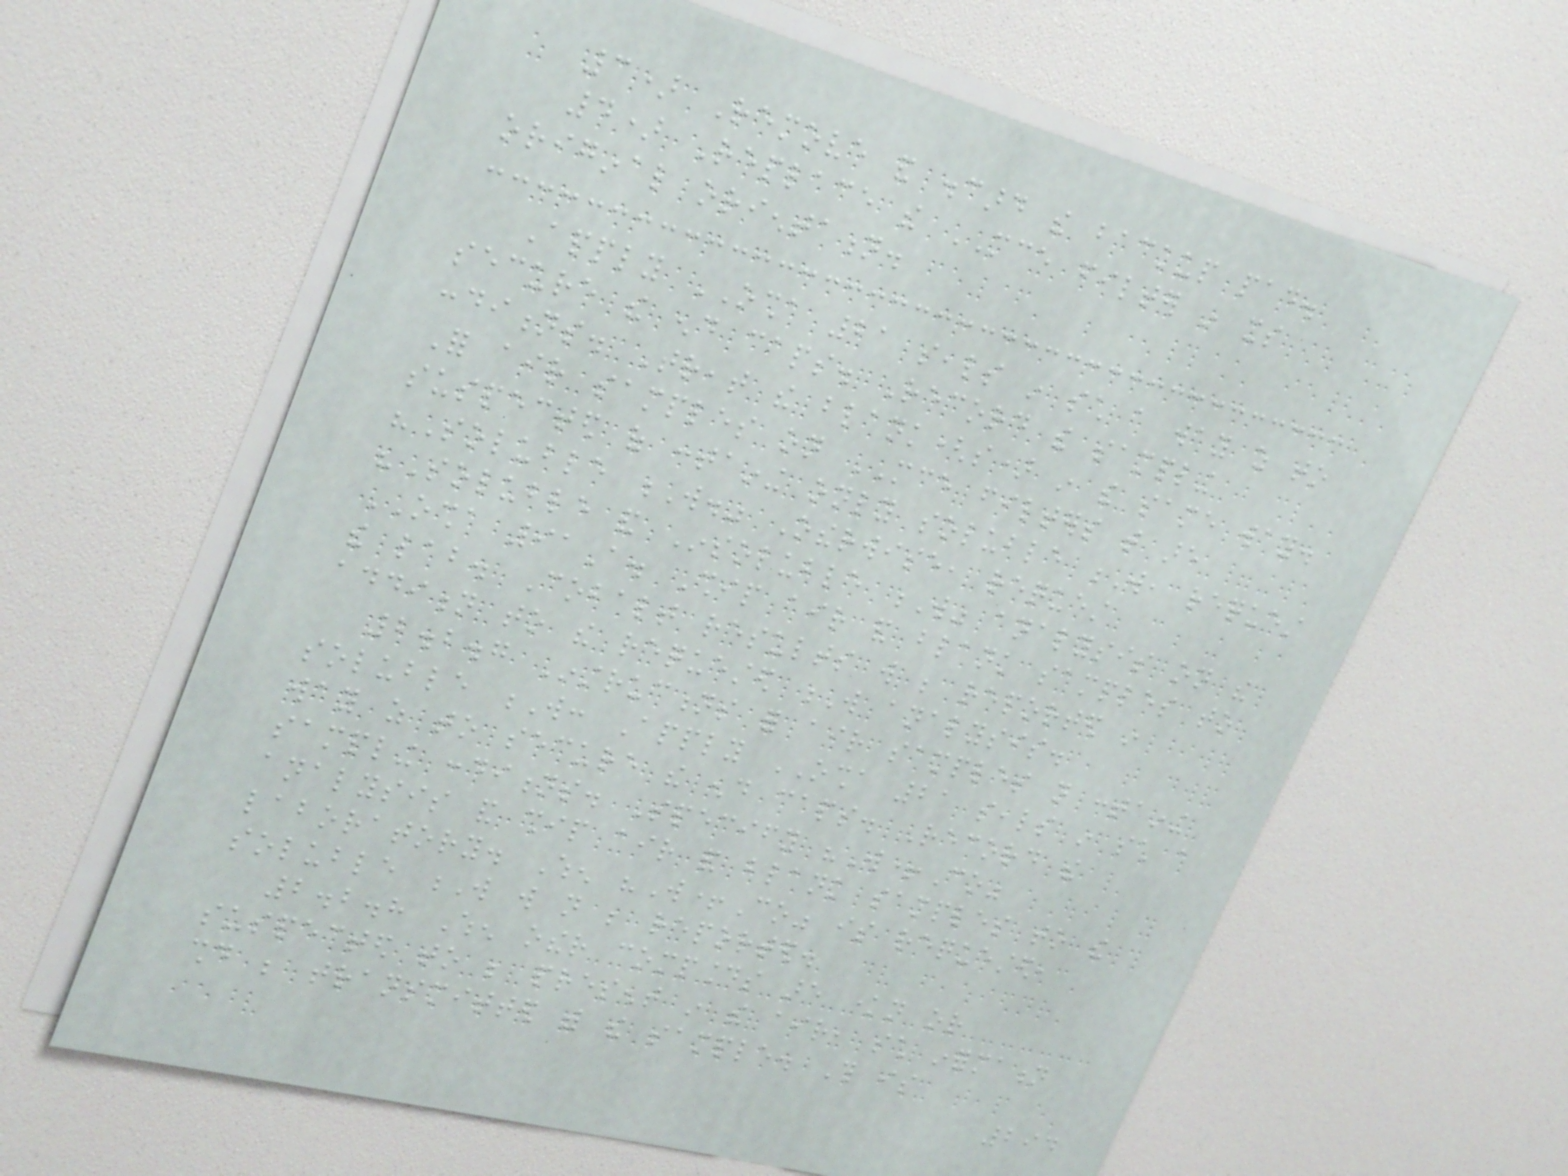3) Remove and discard the backup pad.
4) Replace the MCE filter in its
original orientation.
Apply OSHA 21 seals in such a way as to
secure the end caps. Record the sampling
conditions. Treat the blank(s) in the same way.
For air samples on MCE filters that are
suspected of containing only soluble W, request
"Soluble W." Otherwise, request
"Soluble and Insoluble W" analysis on the
OSHA 91A. Ship air and blank samples to
the lab. Cobalt results will be reported in
addition to the requested W analysis.
2.2.7 Instructions for air samples not containing
soluble W: Apply OSHA 21 seals in such a
way as to secure the end caps. Record the
sampling conditions. Specify "W+Co"
analysis and ship air and blank samples to the
laboratory. When "W+Co" is requested,
soluble W will not be reported.
2.2.8 When other compounds are known or
suspected to be present in the air, such information
should be transmitted with the sample. This is
294
